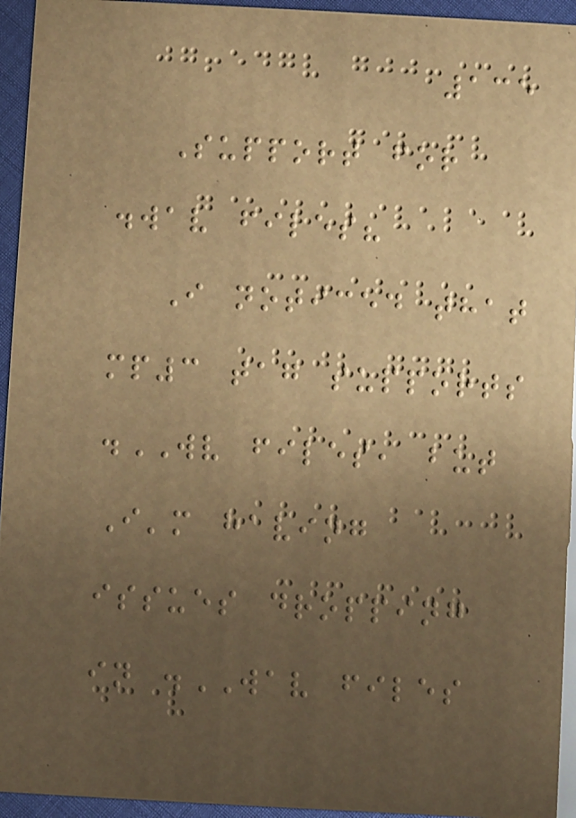135
Support for
.wav files?
I noticed that
mp3 tag supports
.WV files, but
I'm having
issues dropping
in .WAV files
